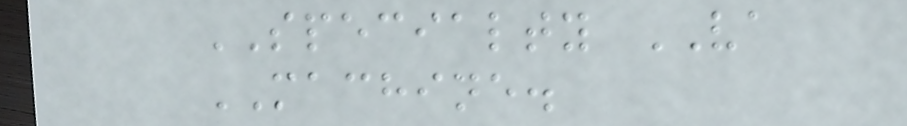SPECIALTY VA
MACHINE.
